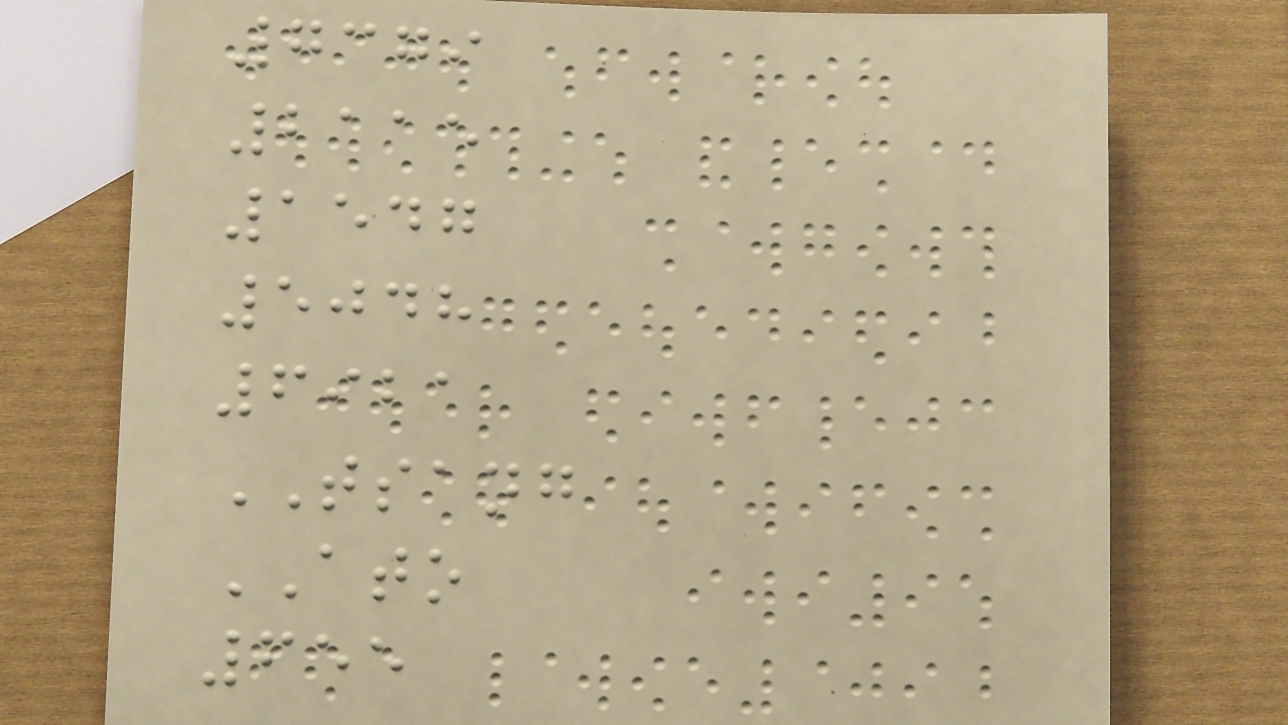7379
2115
1547
5048
6921
TSANG
ATO
655
